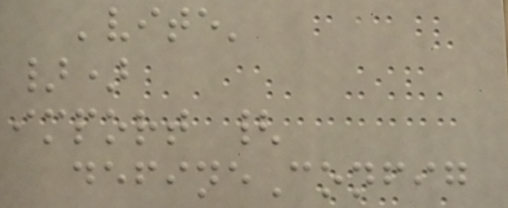'vite'
})
import {
defineConfig
